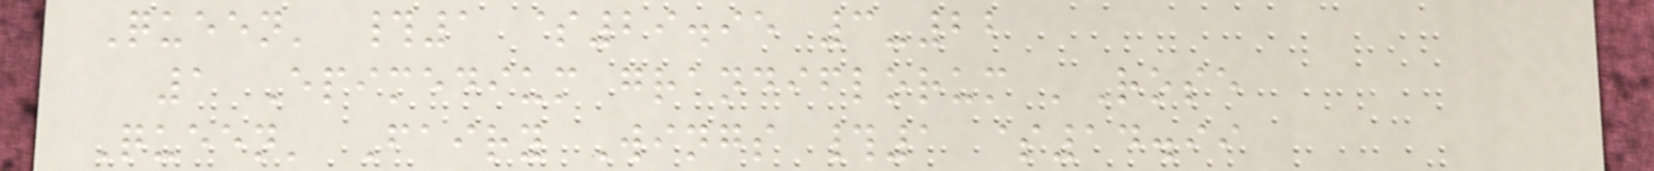Queen' #1 $29.95 3-22
1 Epimedium grandiflorum 'Rose
Queen' Fairy Wings #1 $14.99
